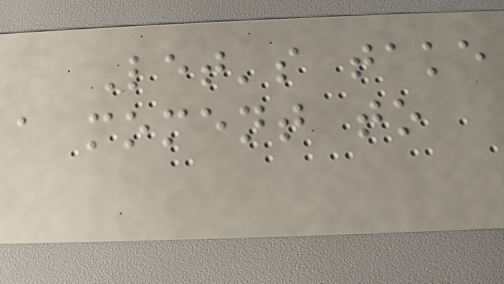Let's take
a moment to
